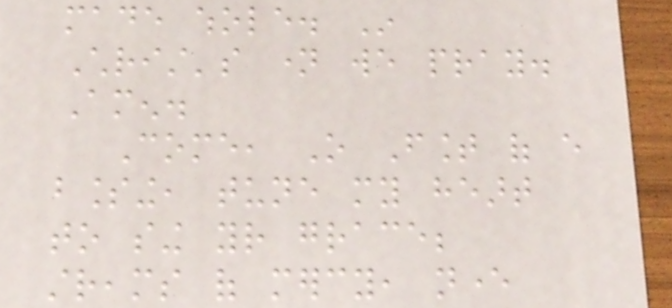made whole. In
Christ's name we pray.
Amen.
Come, O Fount of every
blessing, tune my heart
to sing your grace;
streams of mercy, never
